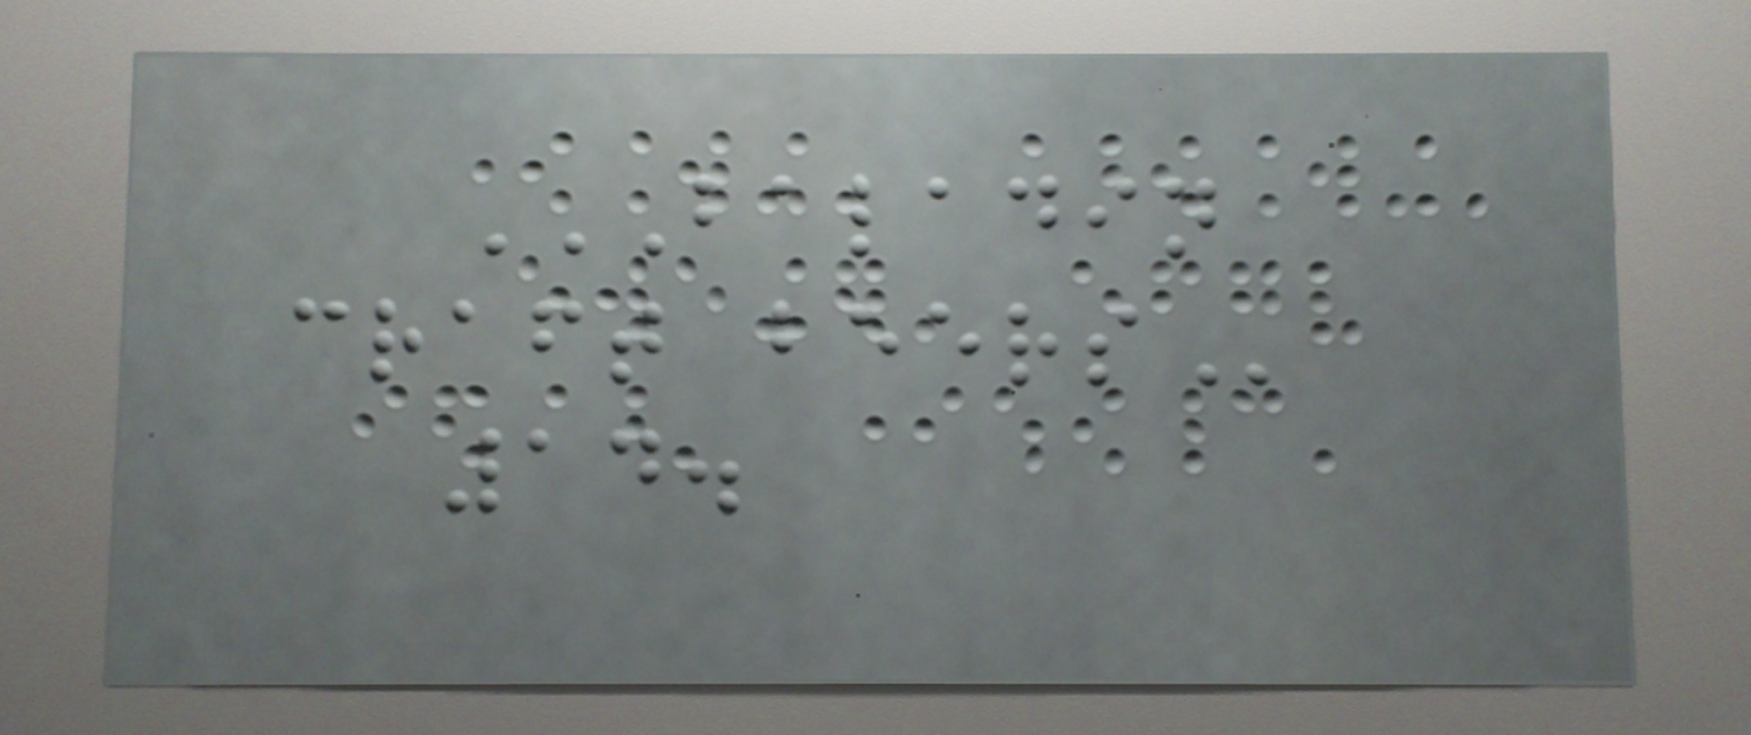BALADIN
CRAFT BEERS
14.
